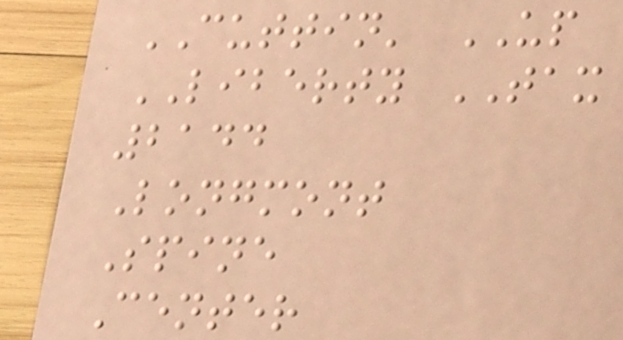CUTTIN' UP
LIBERTY TAX
2144
Longmont
Spine
Center
